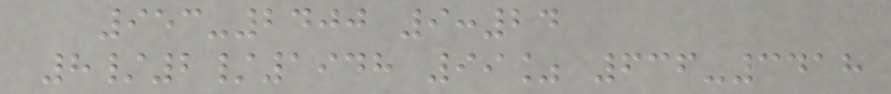953-2400 9:24
8/2/1948 99% 636-3418
